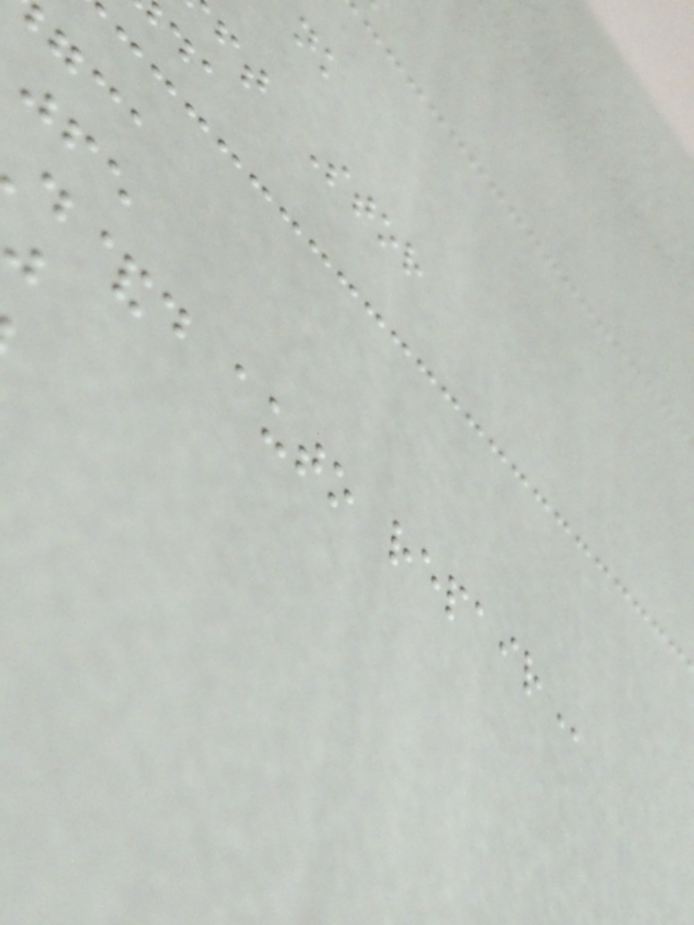ft Stor
d&d auto
